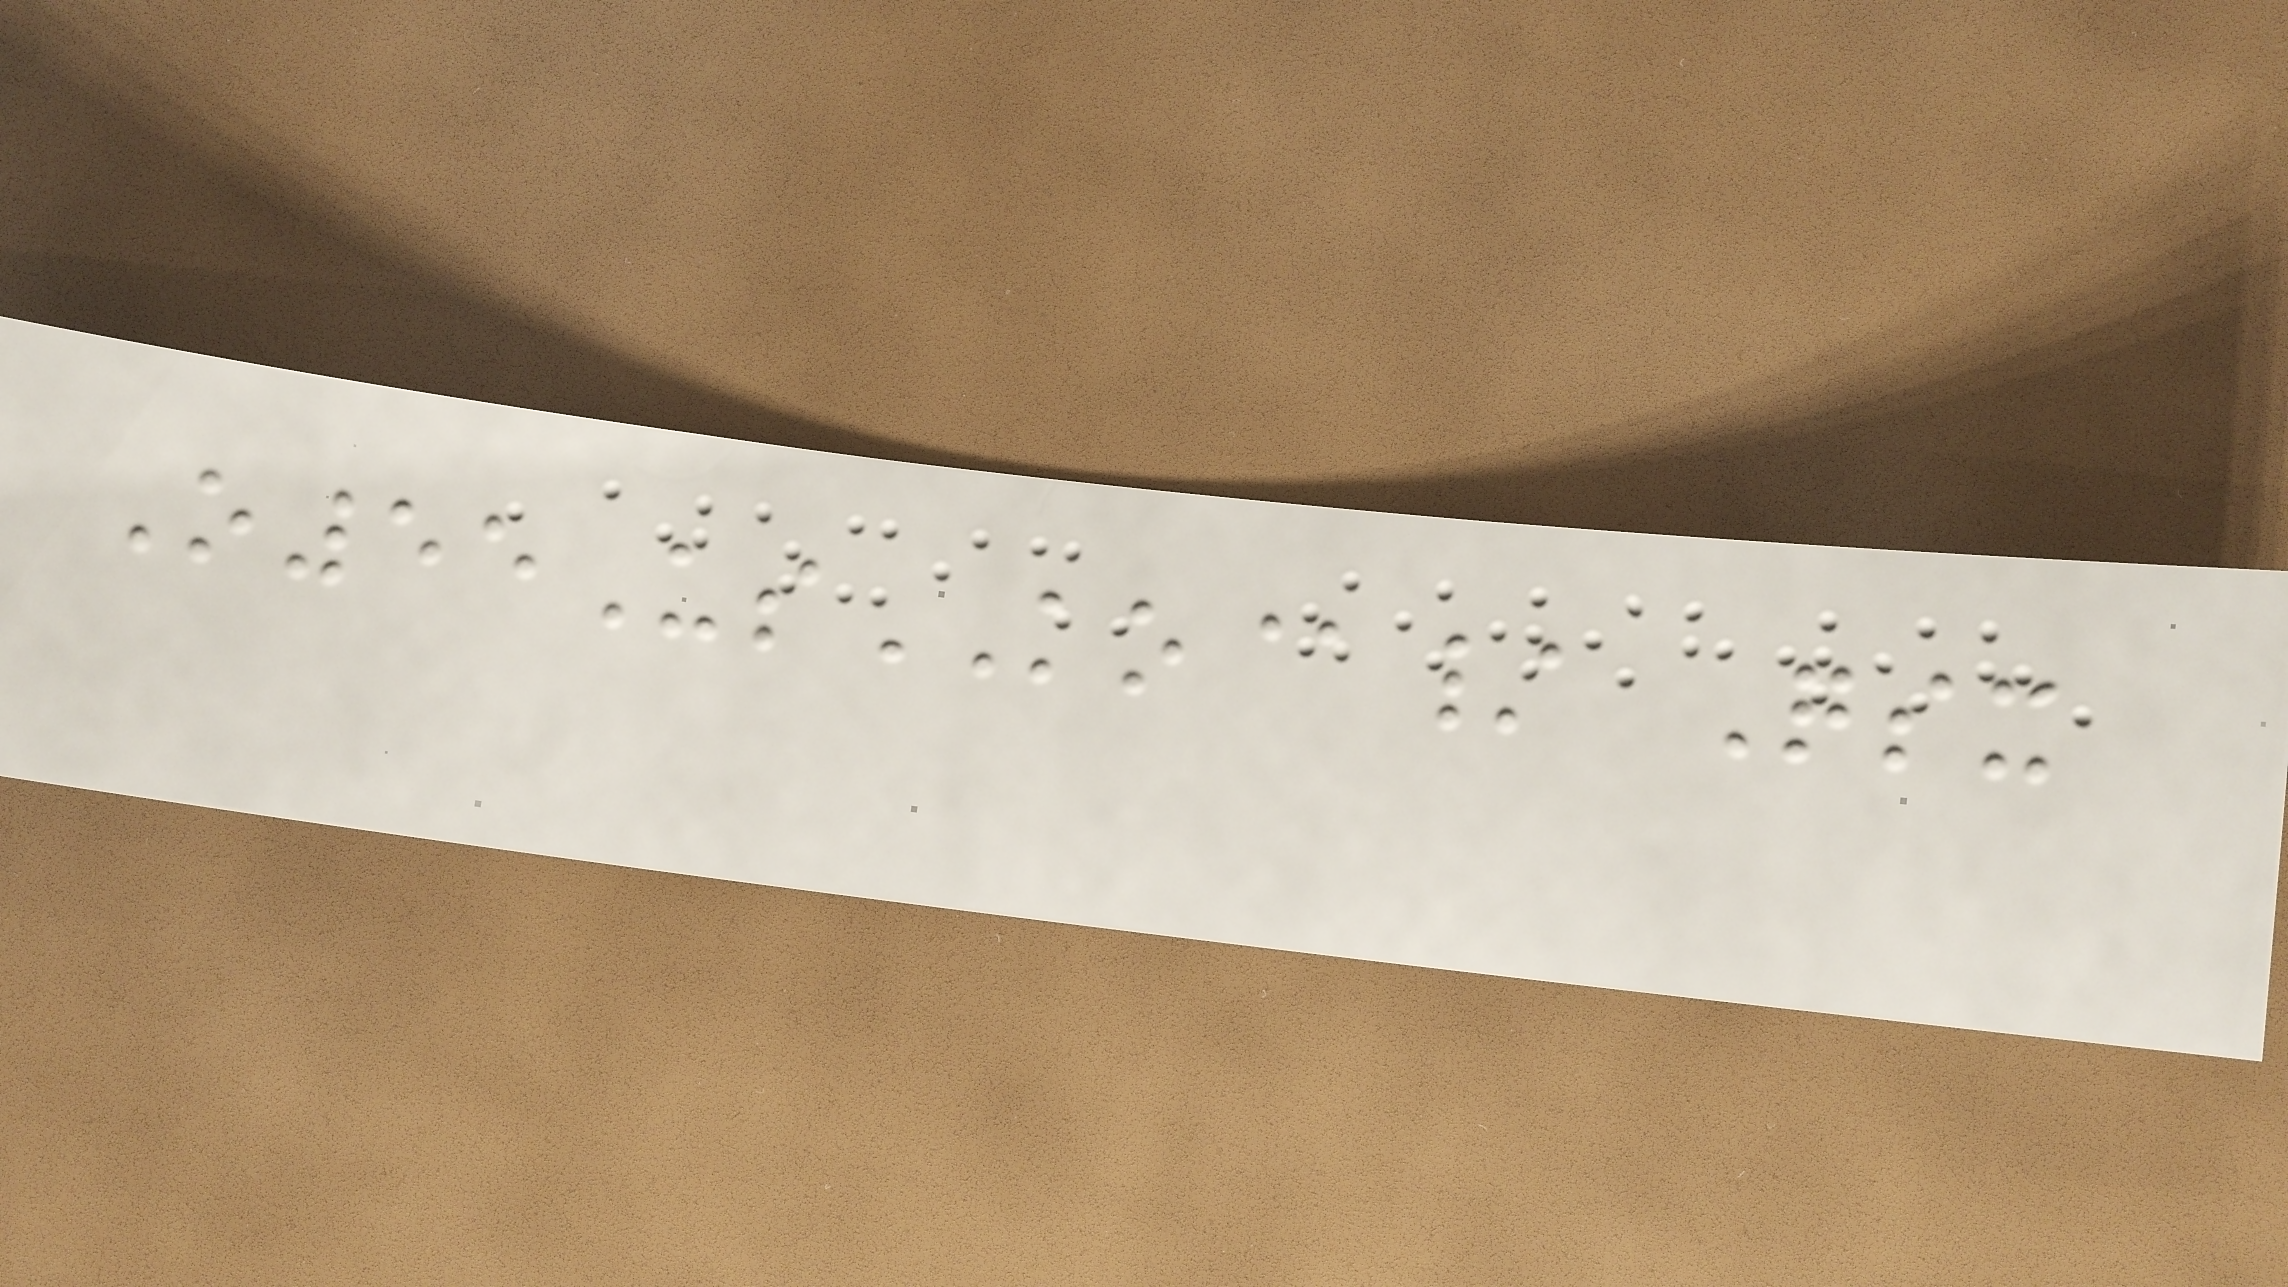O55UsKO@/ Qsx
